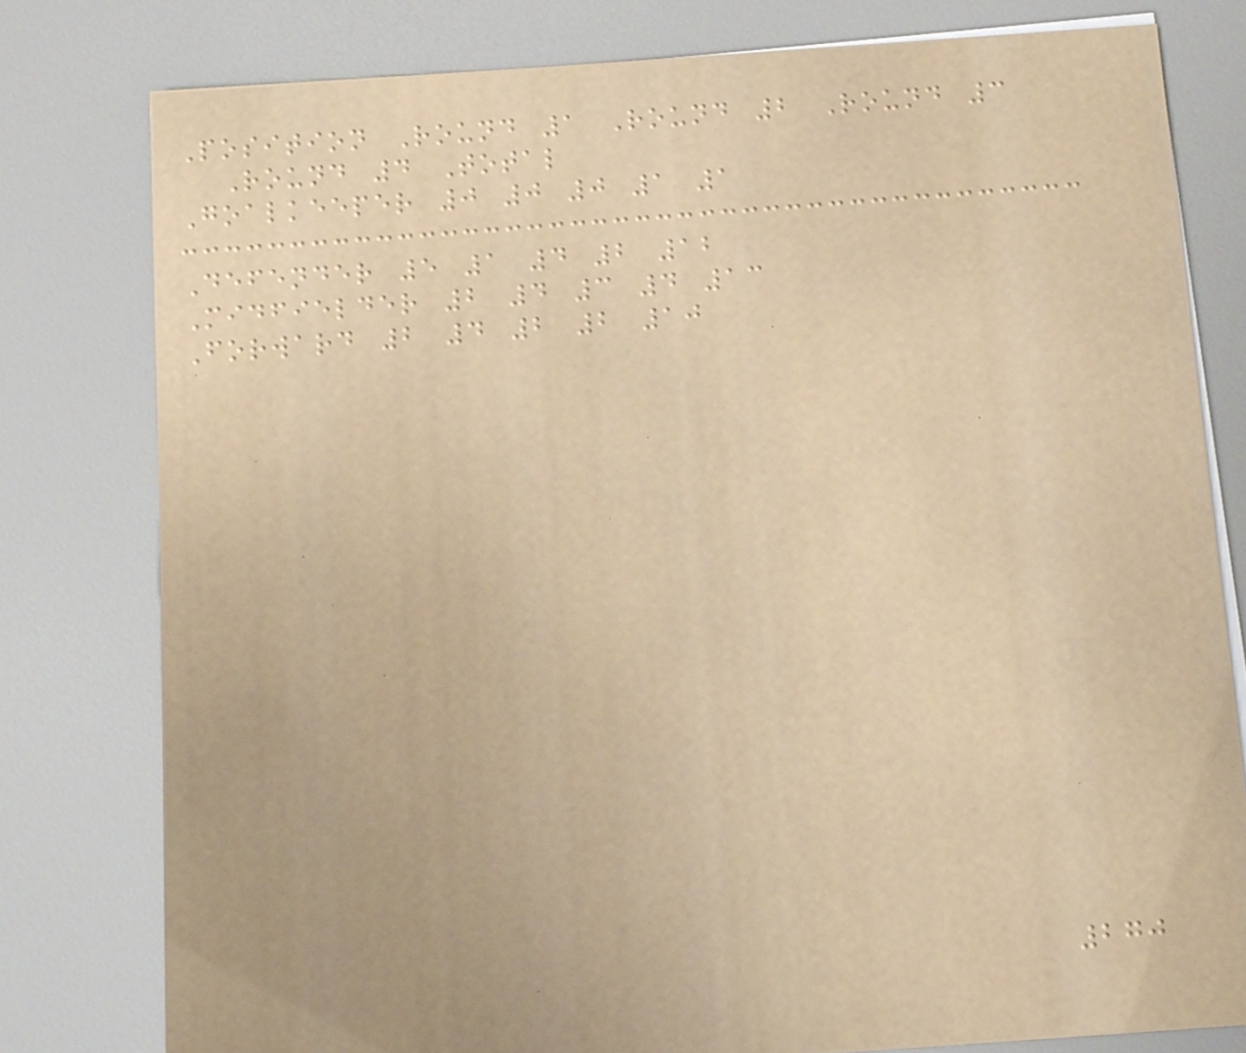Position Round 1 Round 2 Round 3
Round 4 Total
Goalkeeper 0 0 0 1 1
Defender 5 1 4 2 12
Midfielder 2 4 3 4 13
Forward 2 4 2 2 10
270
